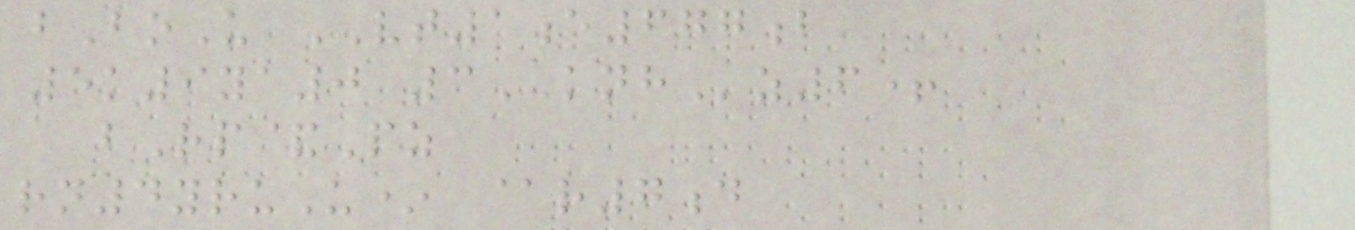bBoU VT1e677b
5k9ya0 3KNHz6+
bRp&Pz
rn4yruU* @r7d
